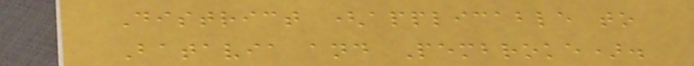District (applicable to
Batavia and Pembroke).
